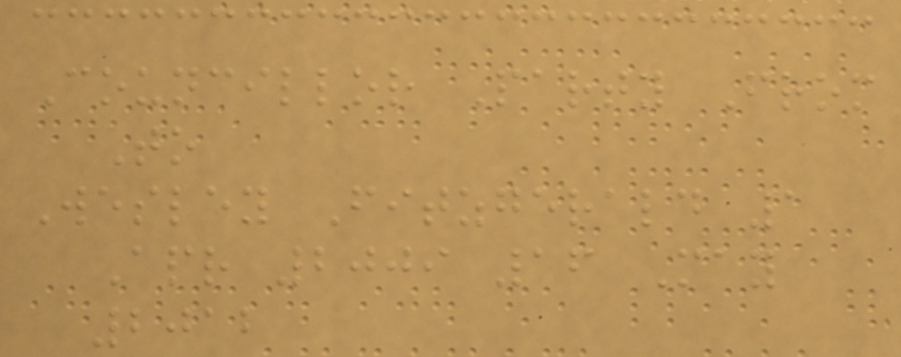Councillor Party From
To
Wesley Fitzgerald 1
Apr 2009 16 May
2012
